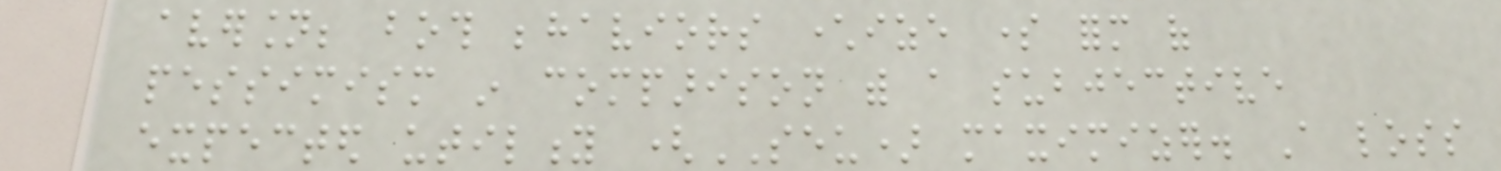aversion; both behaviors characterize some form of
pessimism in comparison with a subjective
expected utility (SEU) maximizer. A loss
